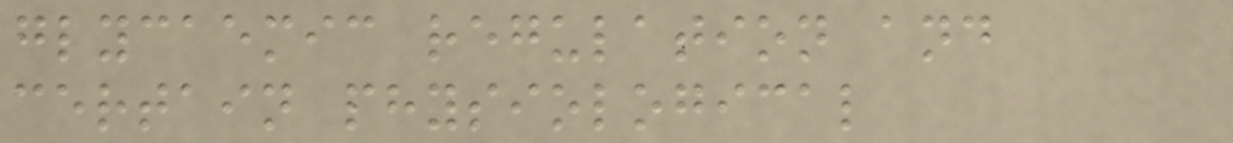glycaemic regulation and
certain physiological
